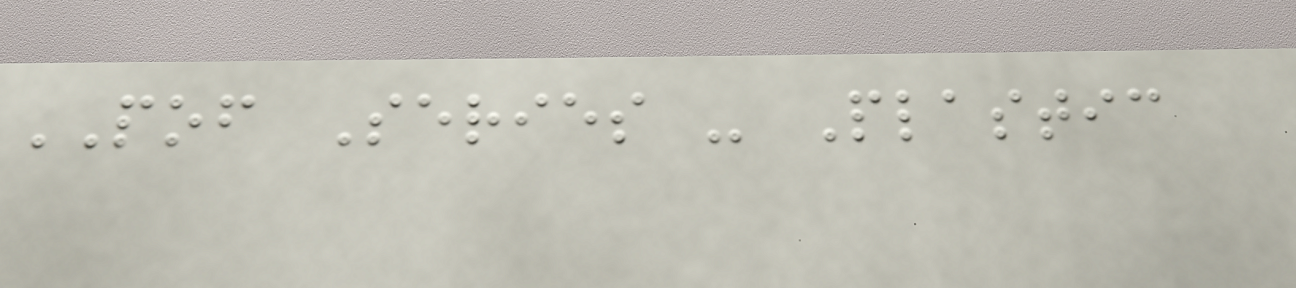POF Series - Plastic
